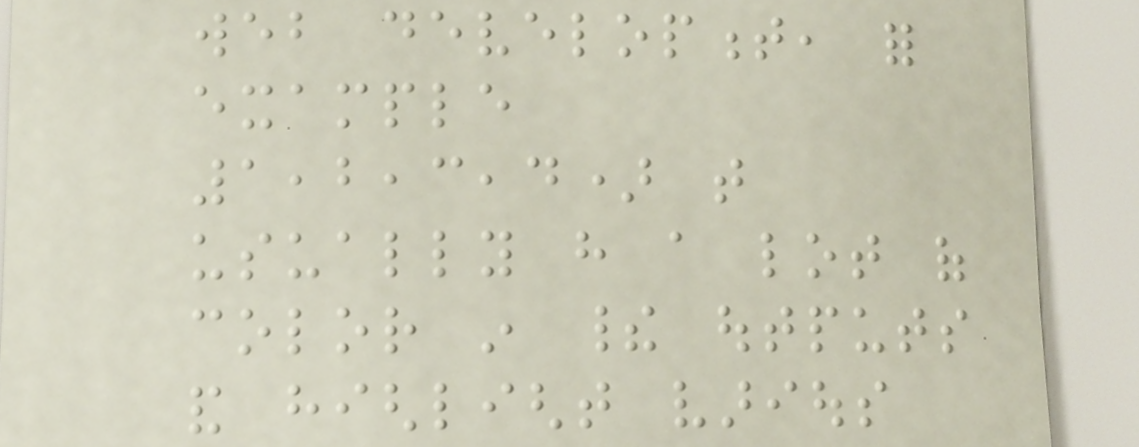web development, for
example
1,2,3,4) that
usually have a lot of
color in their outputs
and highlight various
